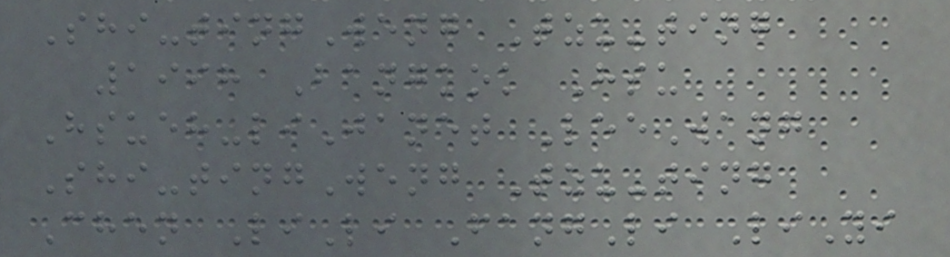Shi-tingWeng Tzu-ting
1998 Bangkok Hsu
Hsueh-liJanet LeeWang
Shi-tingWeng Tzu-ting
Chen LiLi FangLi LiYi
